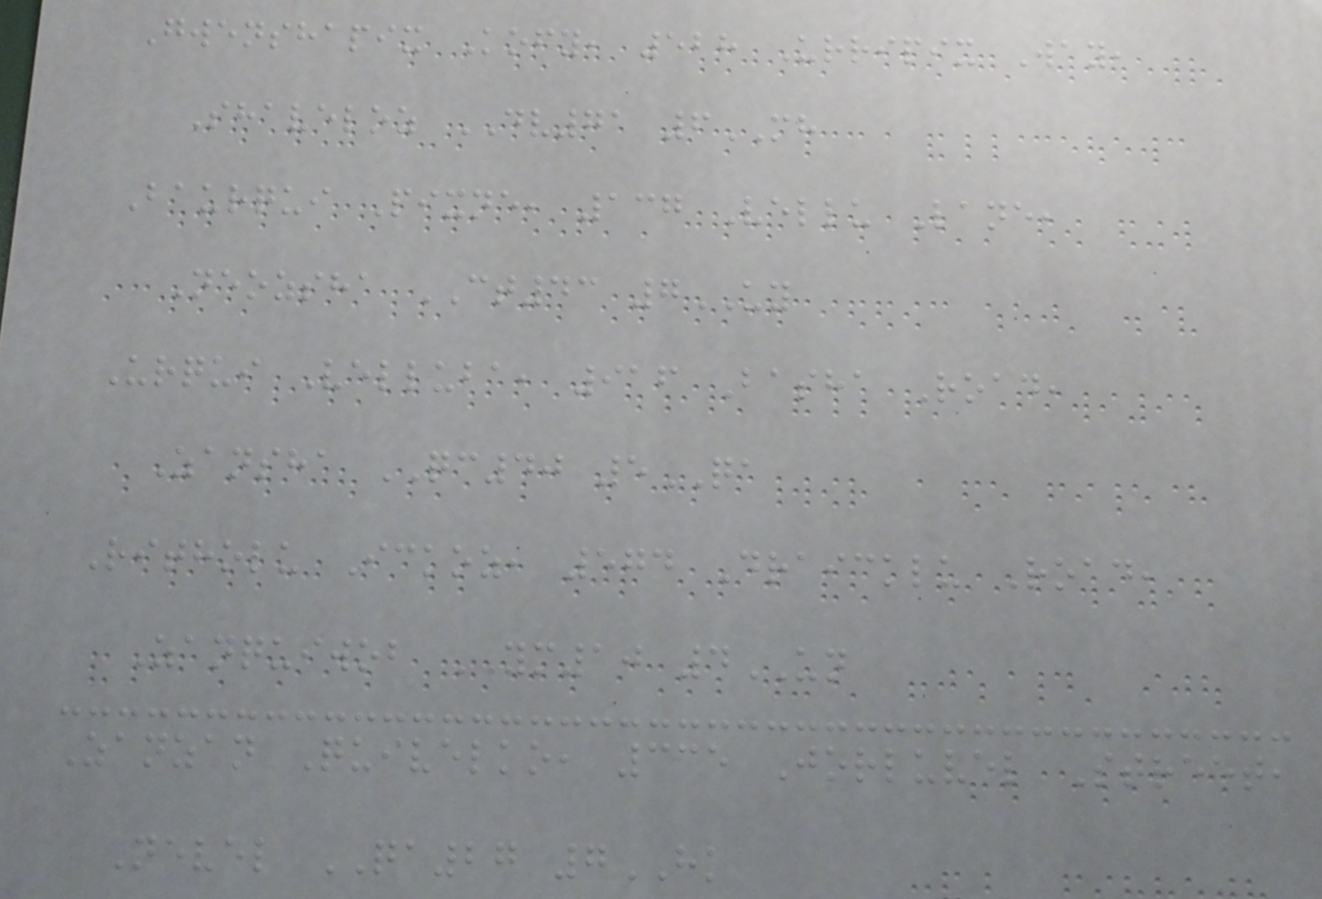Gwenshapix Kofy, 528 Urripix Way,
Shaveloz DV71 6MH
Baurqui Pixne, 137 Vellu Lane,
Neozsha CT43 7UY
Urqui Velluba, 916 Basha Road,
Zansha QC40 5QA
Ritholu Ickoz, 574 Draicklu Road,
Zanquiwob YM10 4UN
Zanzan Quivelko, 335 Jorluvel Street,
Nevel QA27 7HK
